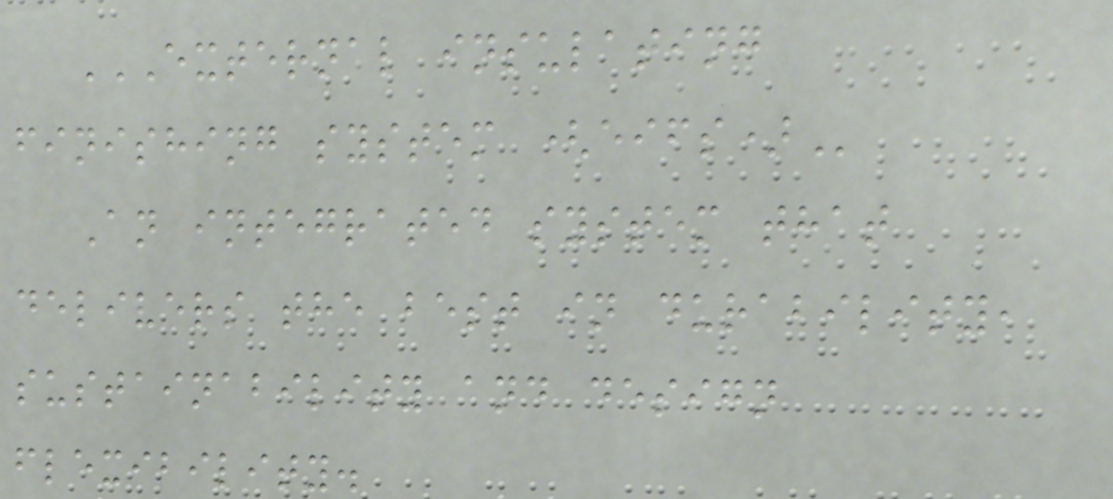EXTERNAL INSULATING
FINISHING SYSTEM (EIFS)
An integrated system that
delivers the best in durability,
sustainability and design
flexibility.
